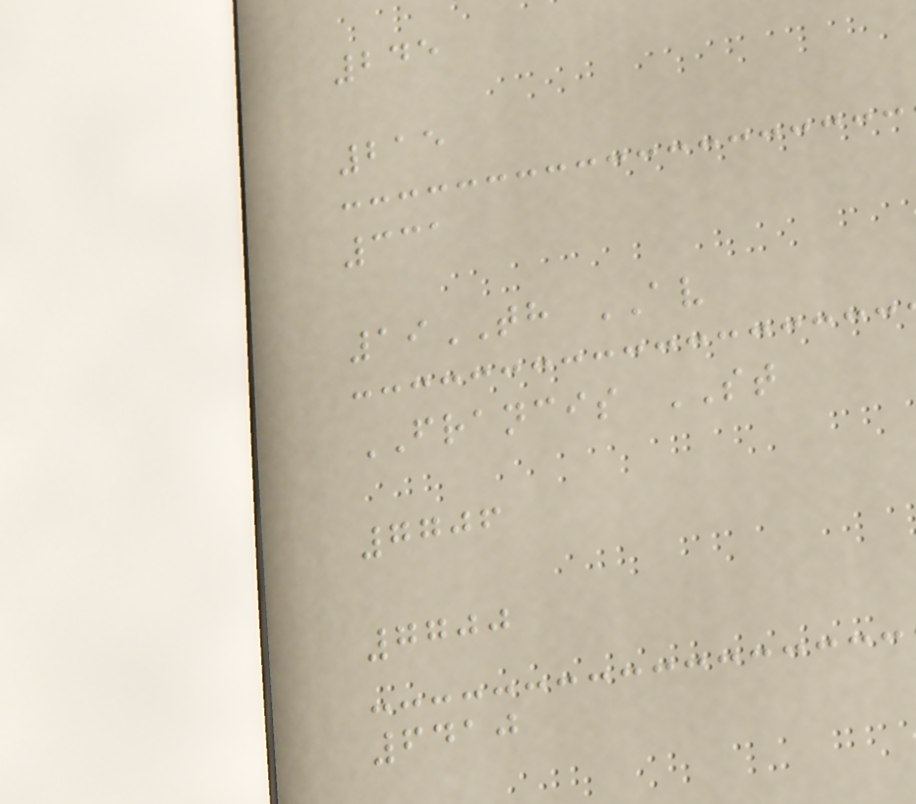245
215
331
19TH AV
FRANCIS ST
7706
7700
6410
